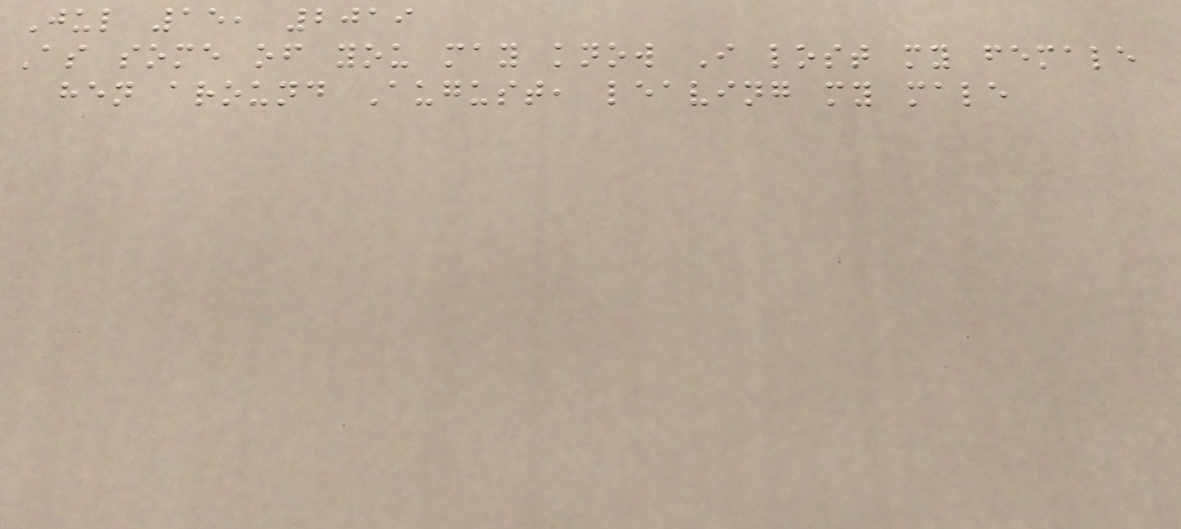Jul 15, 2019
As some of you may know I lost my female
hen around August, leaving my male
